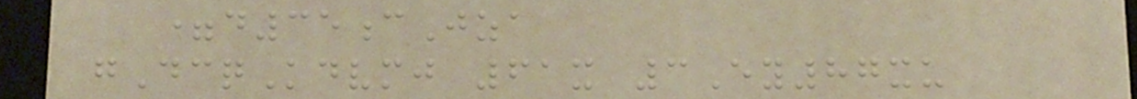=d35cJza
gDcqKdvmj 61x 3Ey87xu
